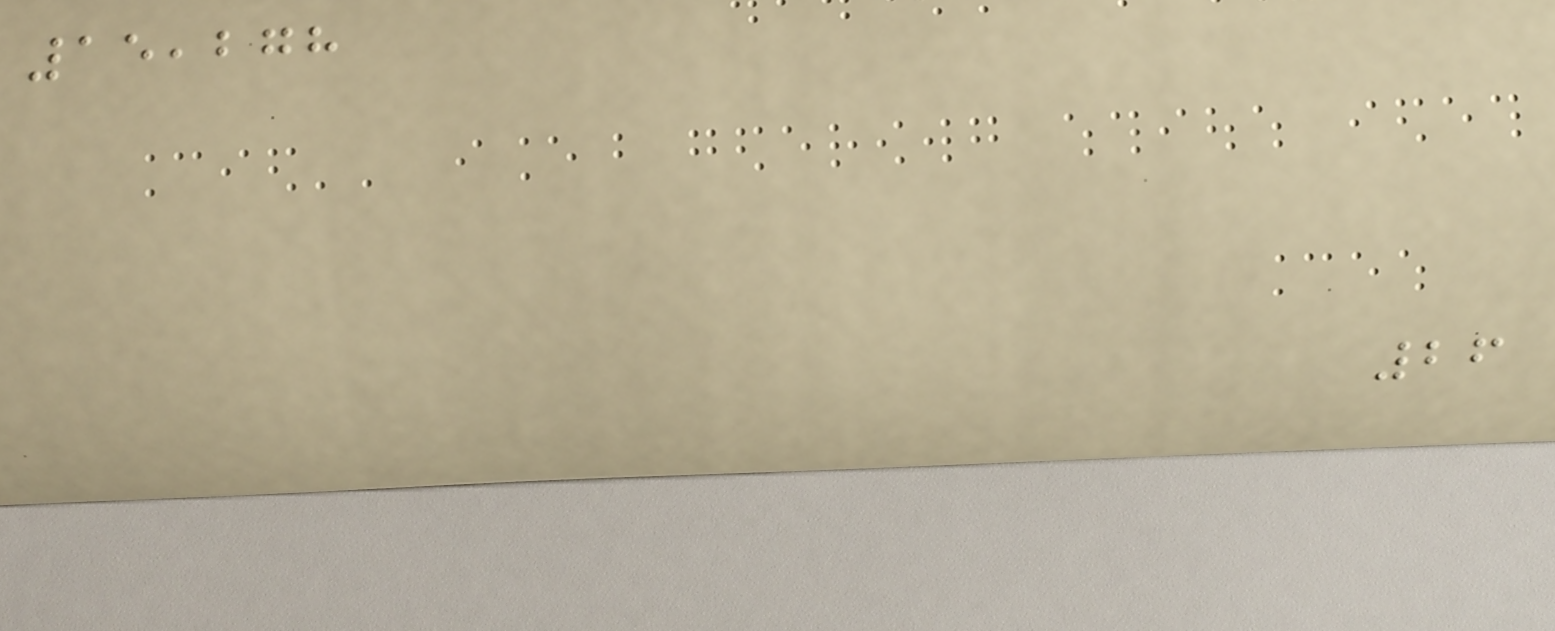15,278
26
